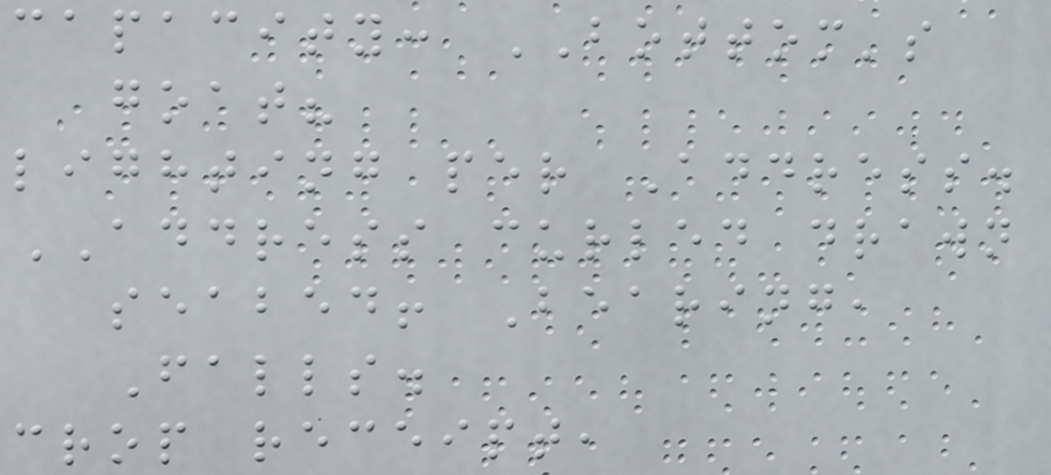capacity: BOTTOM's
goat?
lighting per Address.
ADDRESS curled drawn
seabed! Bearing,
Falls.
crop receipt,
